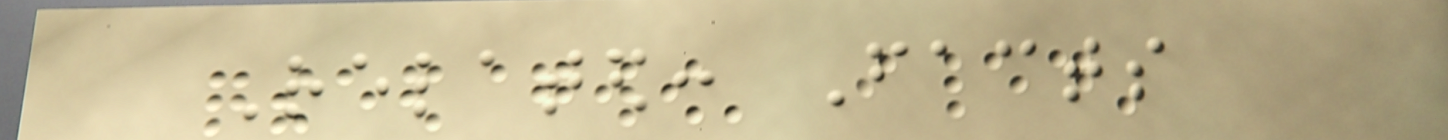Related: Facts
